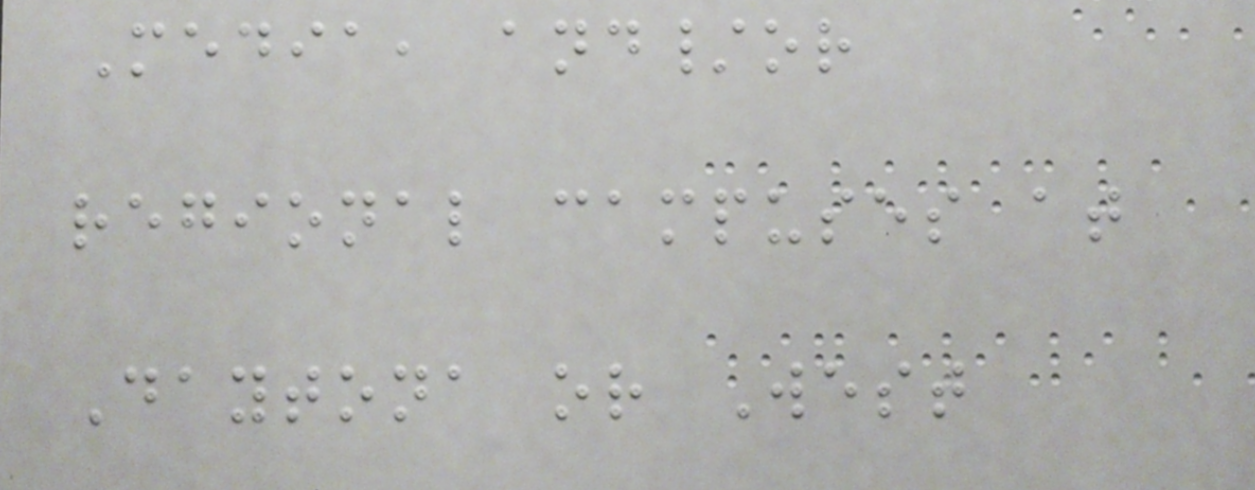Media, and/or
regional campuses at
Daytona or West
